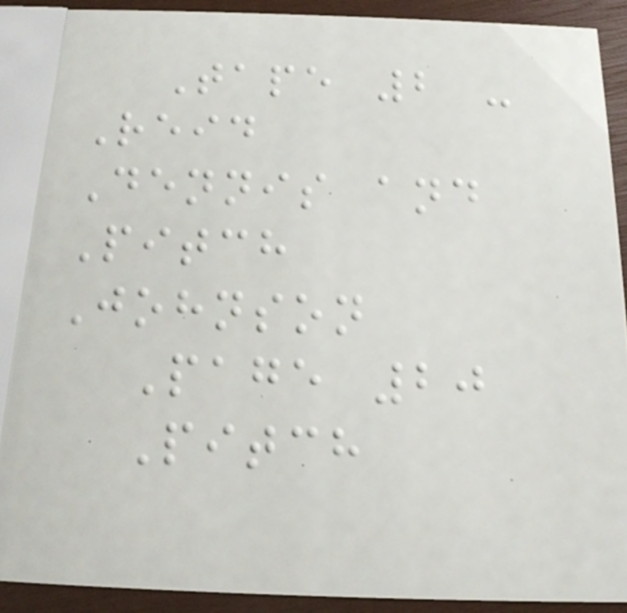Tape 2 -
Reid
Dennis and
Pitch
Johnson
Page 20
Pitch
